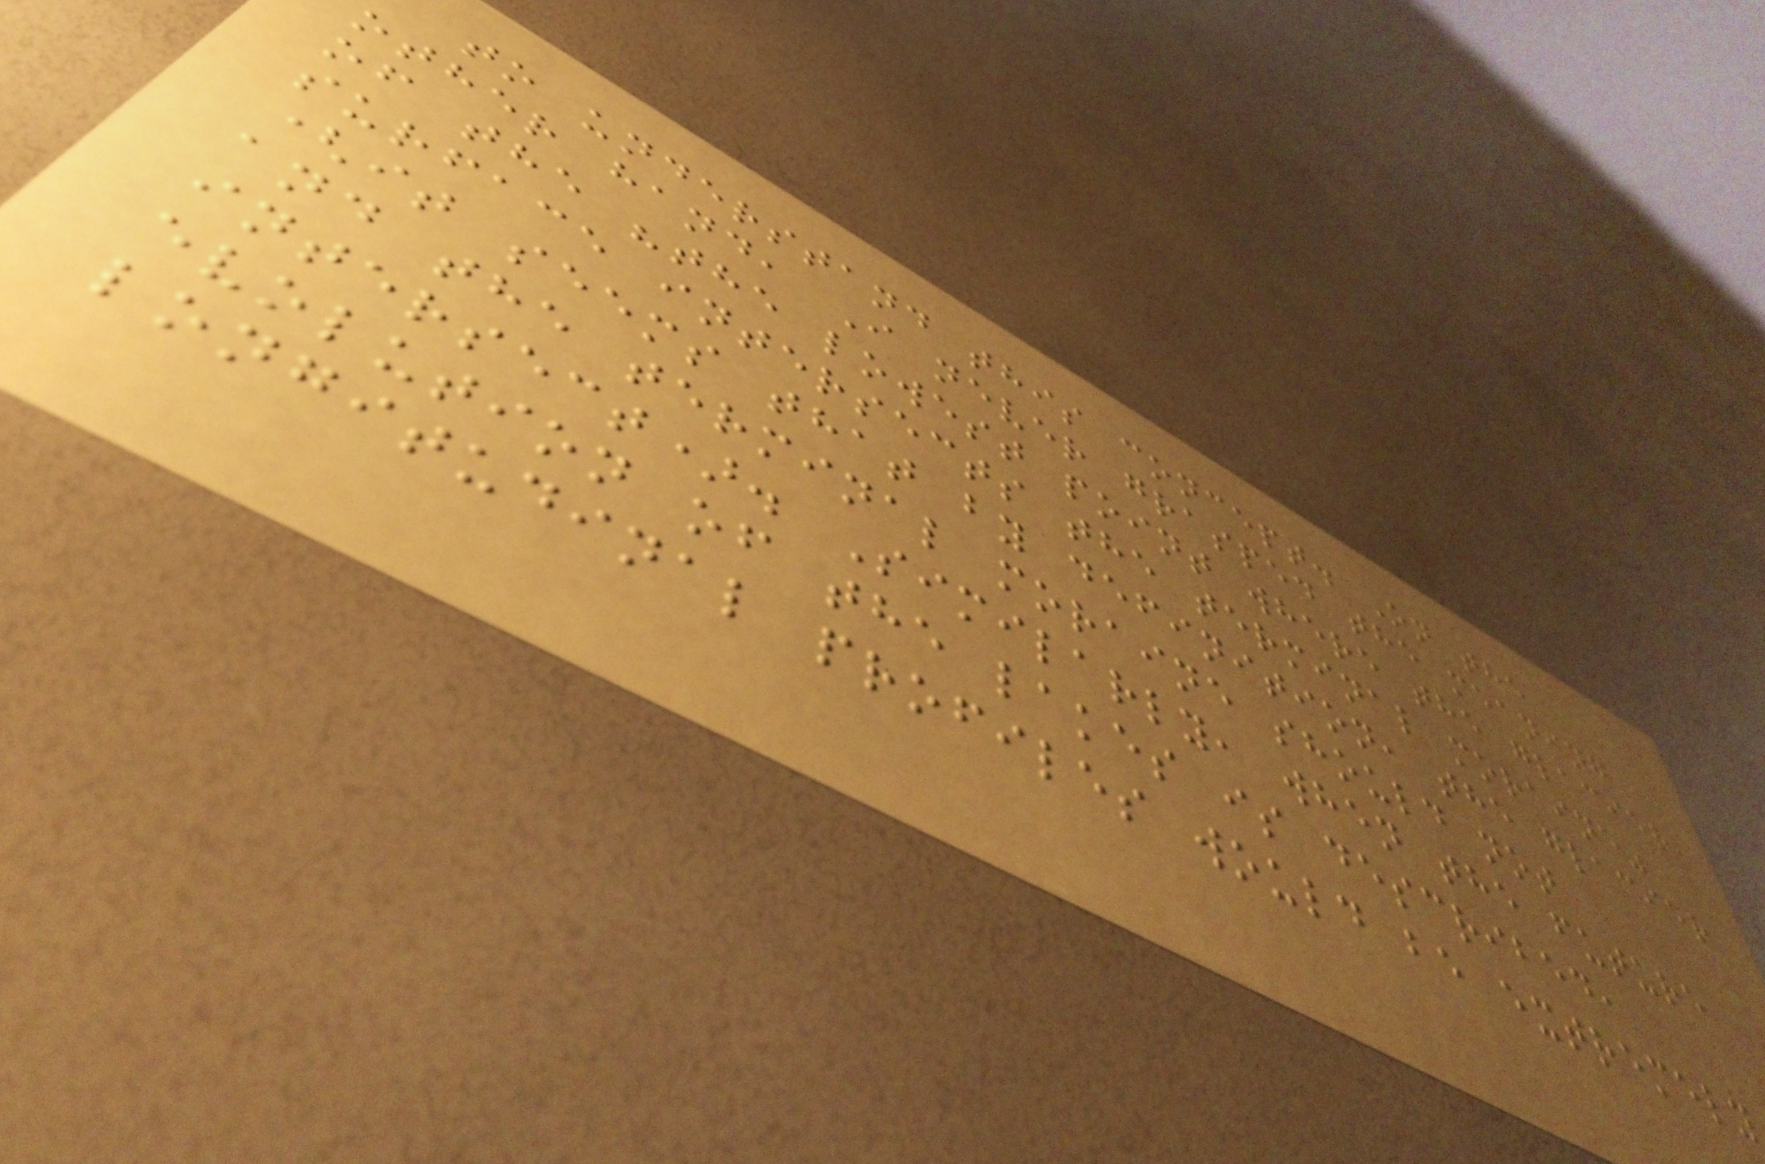to understand this concept. On the
other hand, I never grasped the meaning
of the "the lowest point where the glacier
surface intersects the terminal moraine"
(it seems that by definition, the glacier
and the terminal moraine should not
intersect). Similarly, when the future
evolution of the lakes is described,
longitudinal profiles would be extremely
